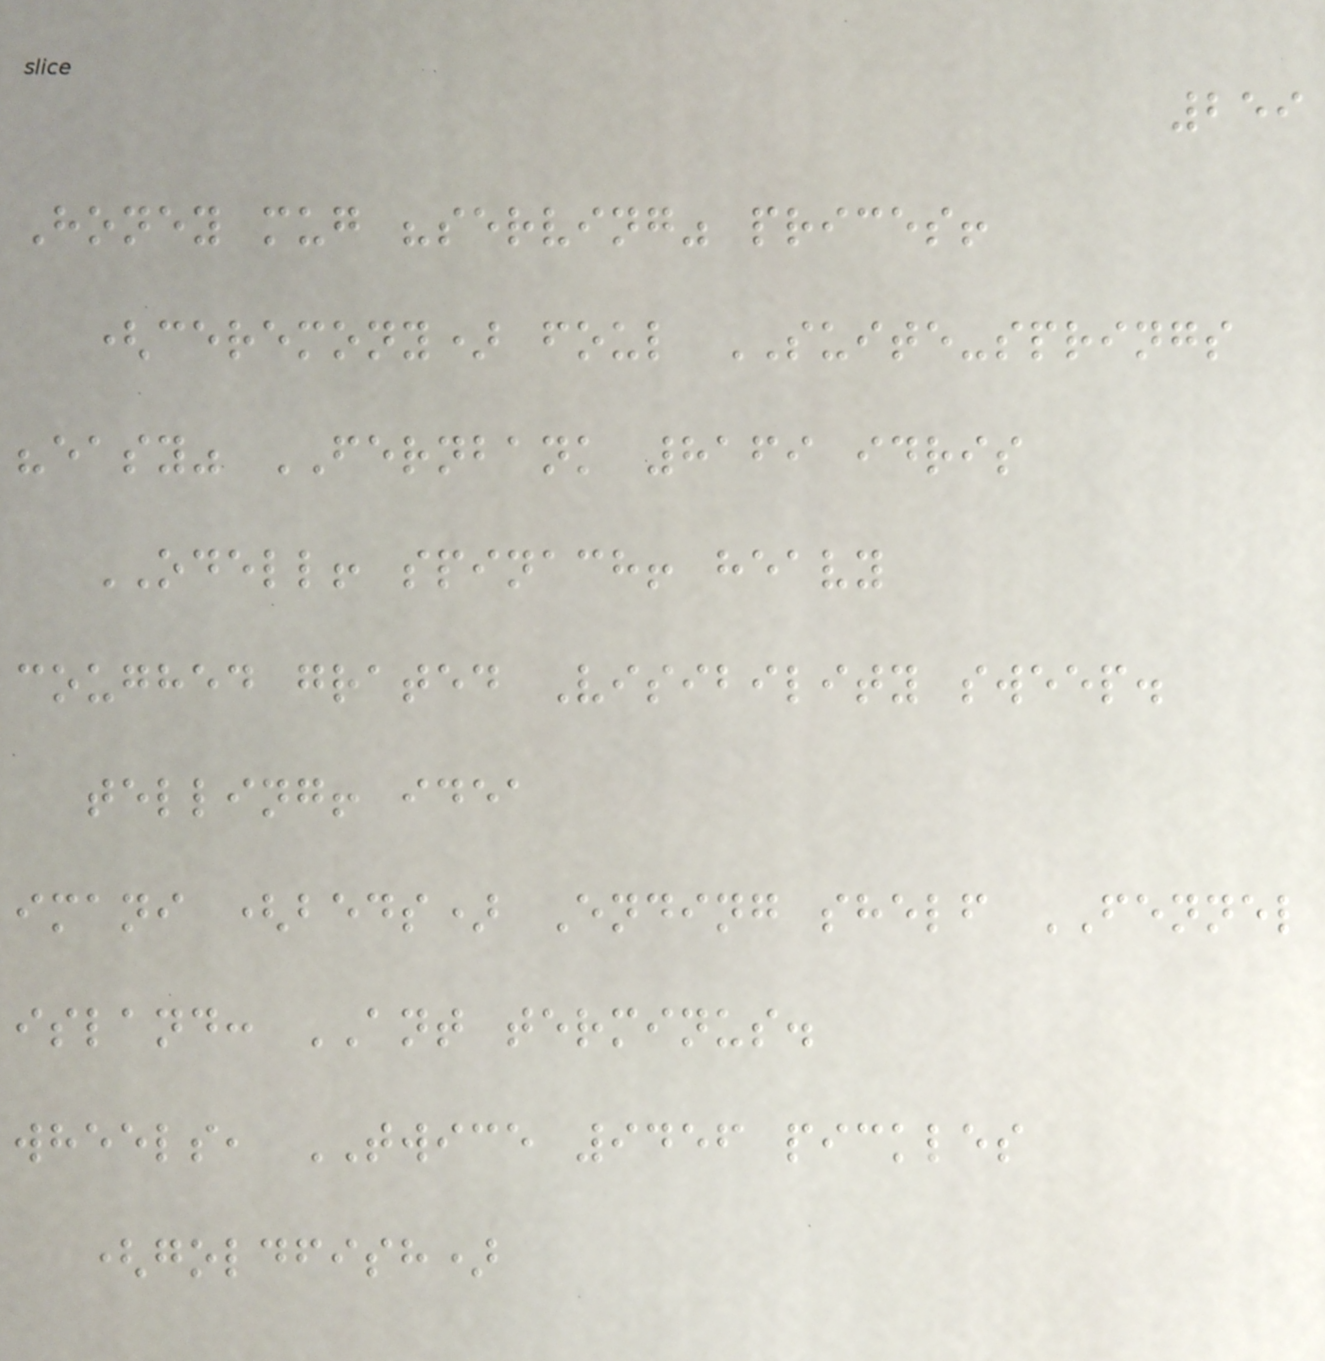259
Honey mug "serving" prices!
(ceremony) foul SUITE-springs
"easy" FERNBANK 8169 idris
ODELL! spinach! heavy
coughed grated Visibility sweep.
telling! idea
imani (beds) Ending shelf FENNEL
island: ANT terminus.
wheels, TWICE 9456 pickles
(goldfish)
